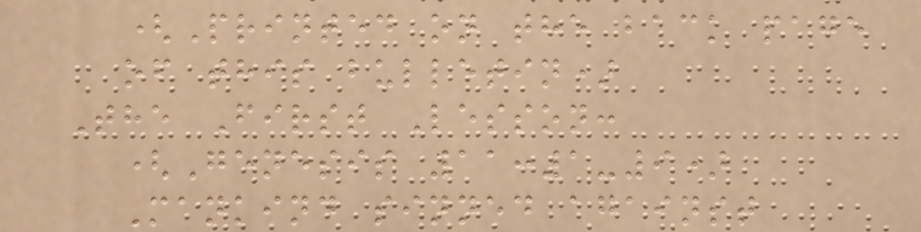(Printed on the back page
of this bulletin)
The First Lesson:
(Genesis 11:1-9)
Mankind sinned against
